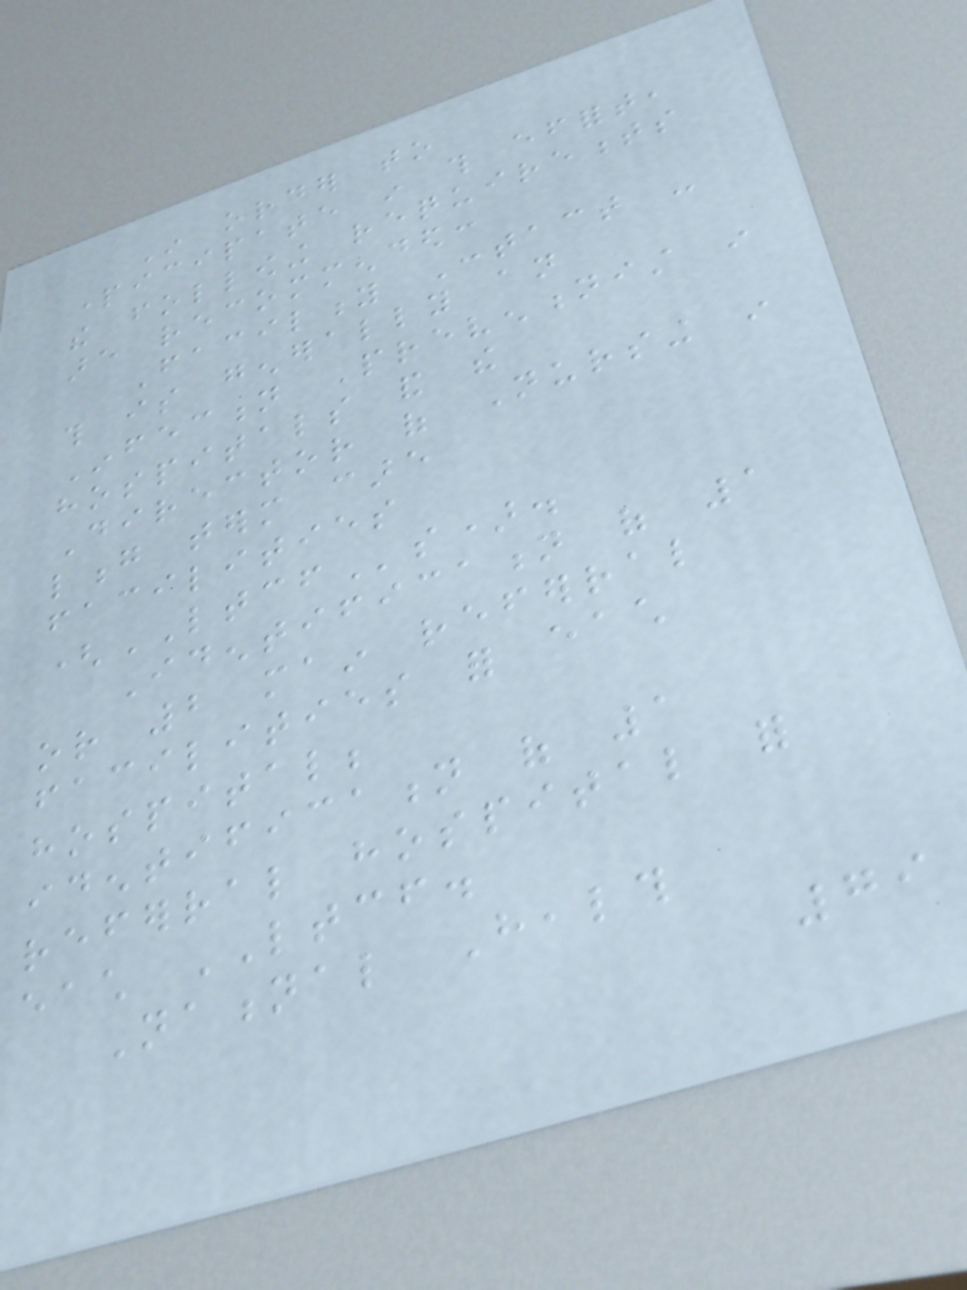In order to
participate in this effort,
the following requirements
are recommended:
Facility Contact -
this is generally an
Infection Preventionist in
hospitals and the
Director of Nursing in
long term care
facilities
(LTCFs).
Identification of 1
or 2 main referral
facilities for each
hospital;
identification of 1
referral hospital for
each LTCF.
National Health
79
